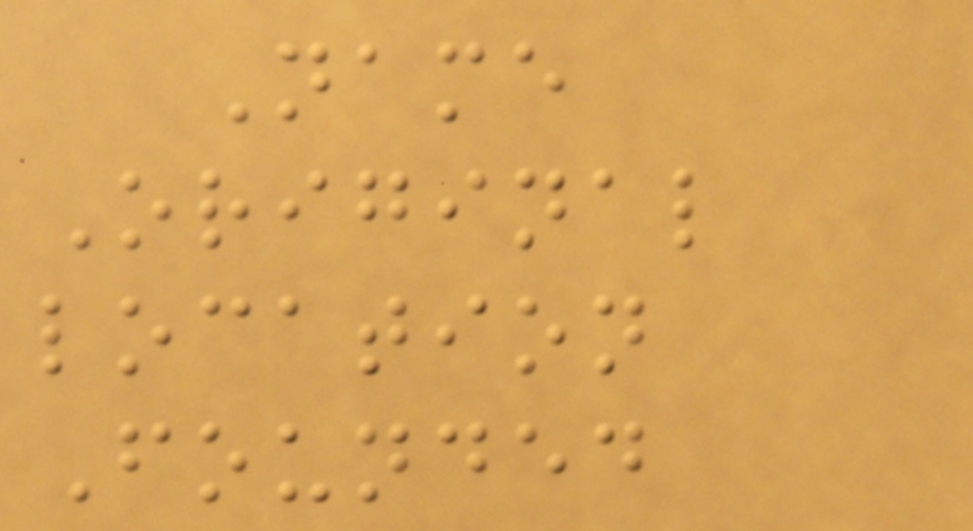Name
Original
location
Founded
